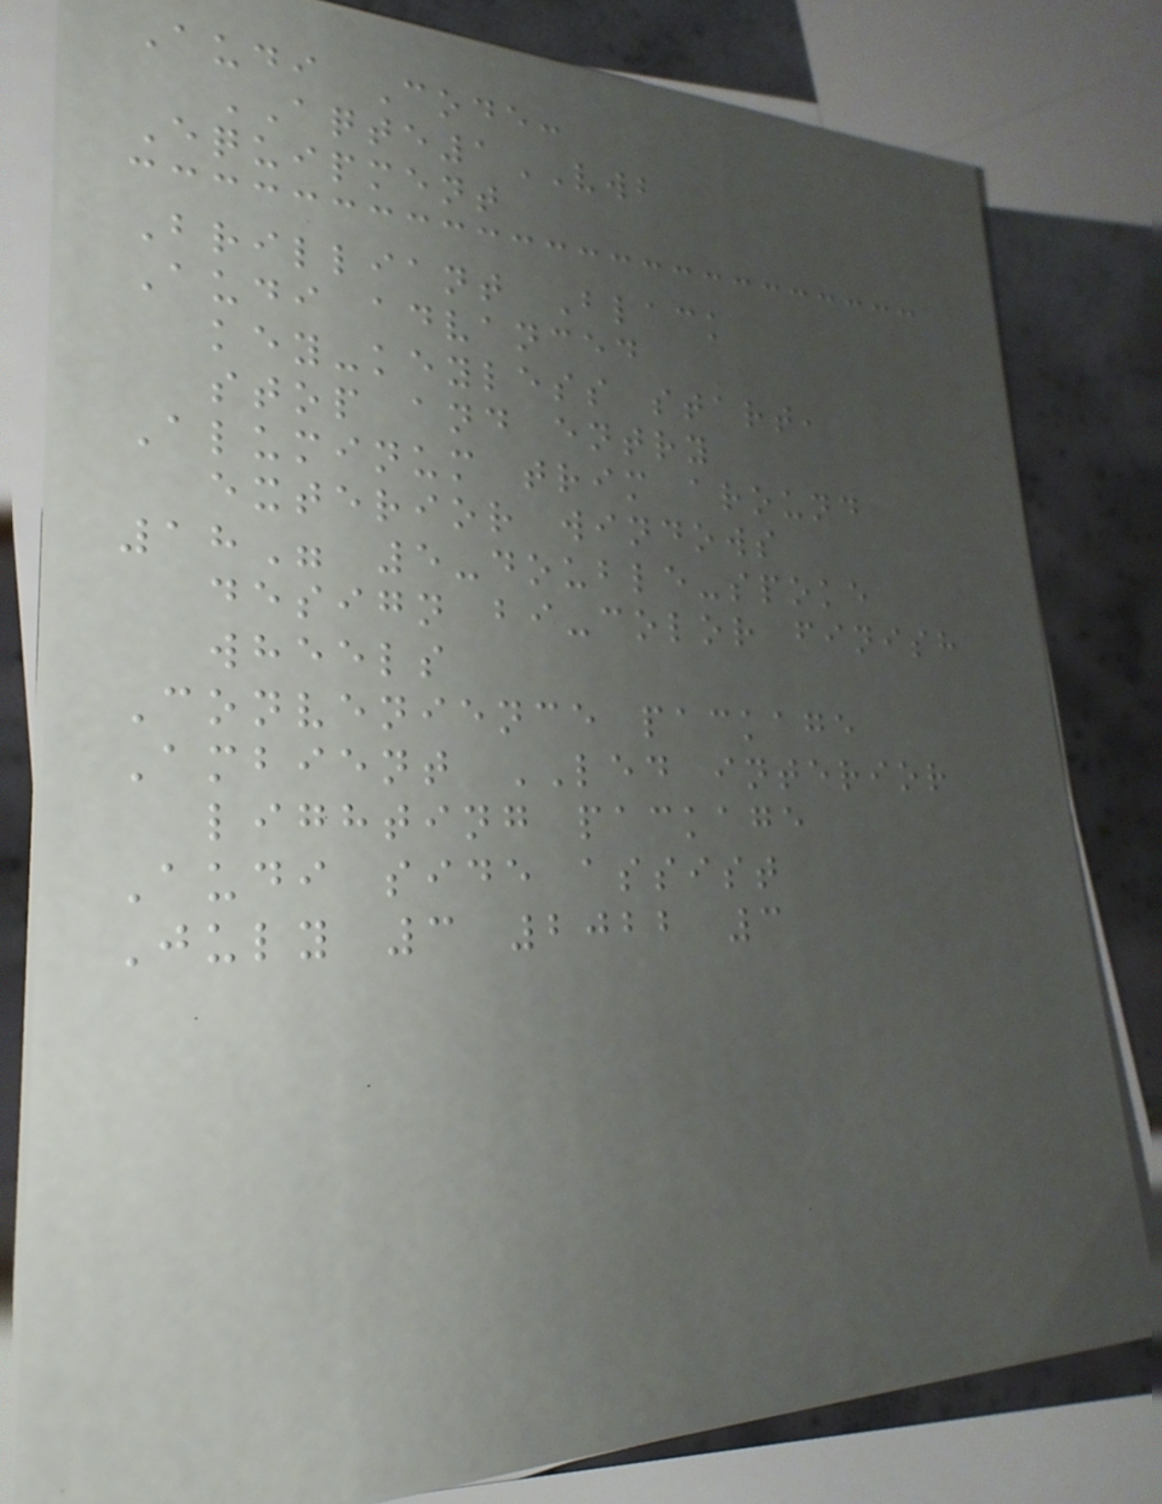Audi Code:
AQTE1VWB
Equipment
Brilliant Black
Audi advanced
key-keyless start,
stop and entry
Aluminum trim around
exterior windows
18" 5-double-spoke
design bi-color finish
wheels
Convenience package
Ambient LED interior
lighting package
Audi side assist
July 3 2022 3
